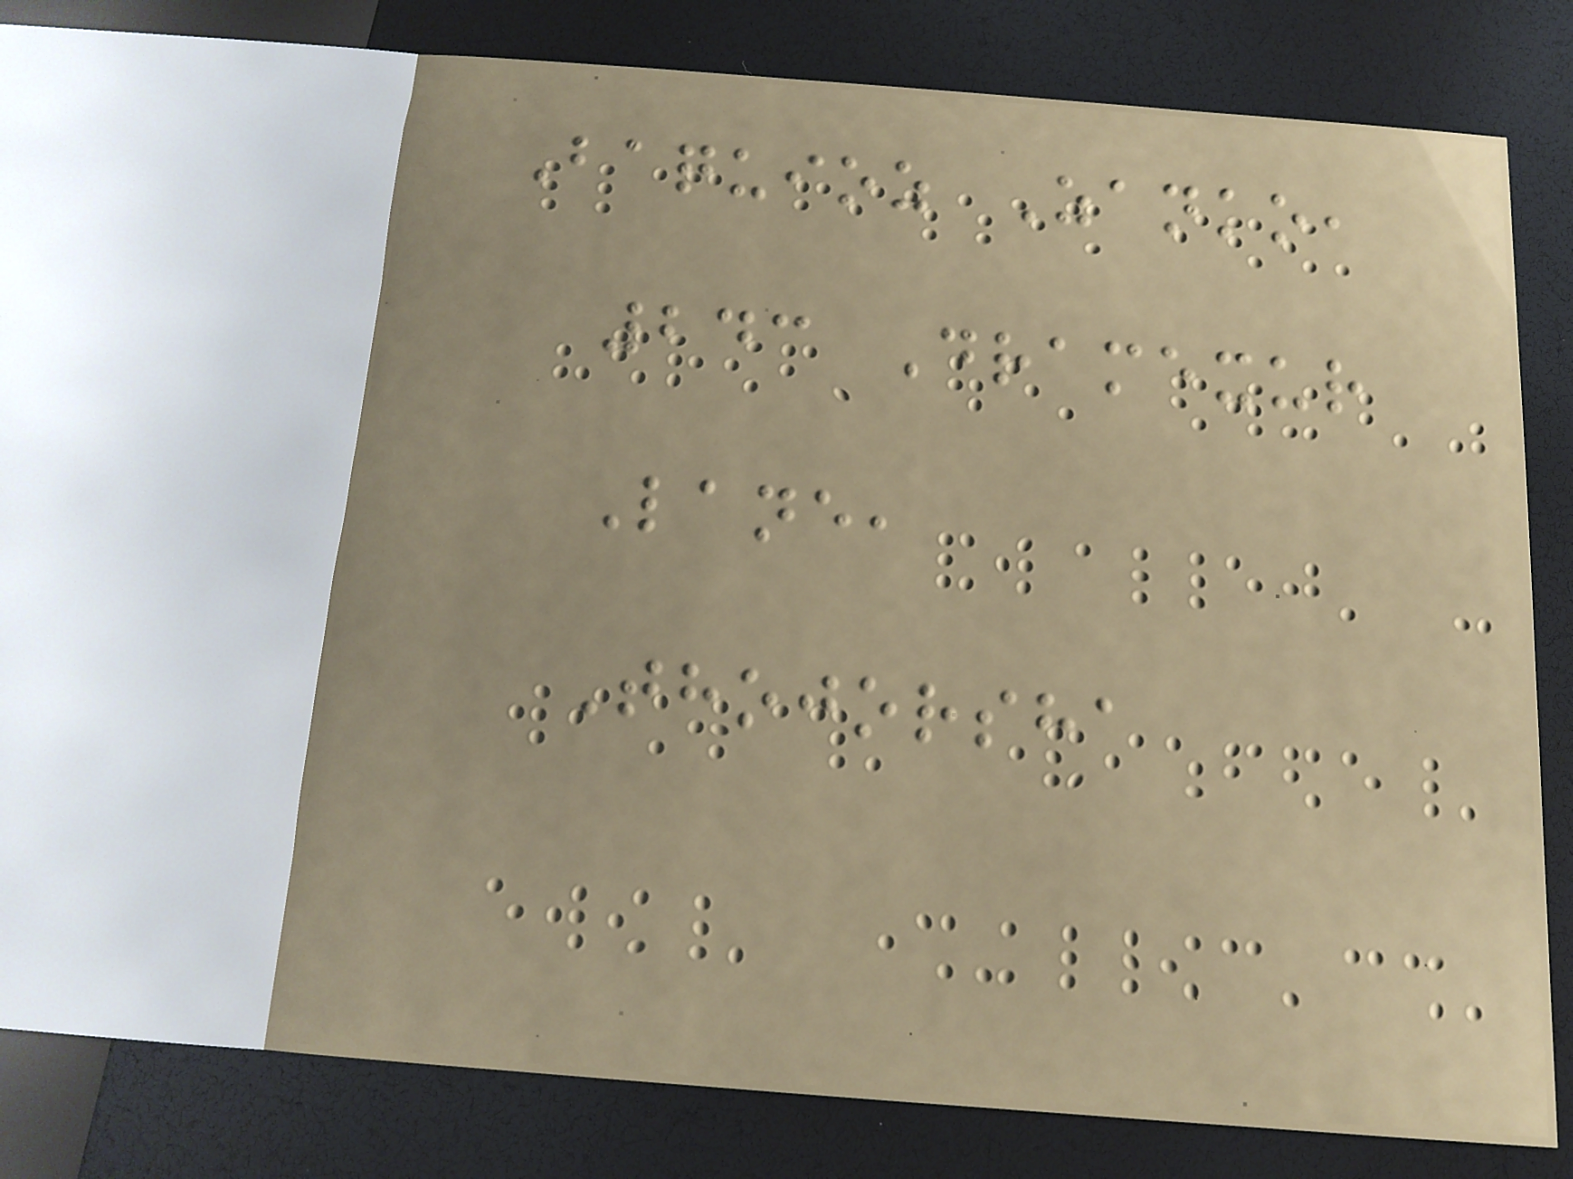Baquioz Zanko,
243 Dramexur
Lane,
Thojorsha
